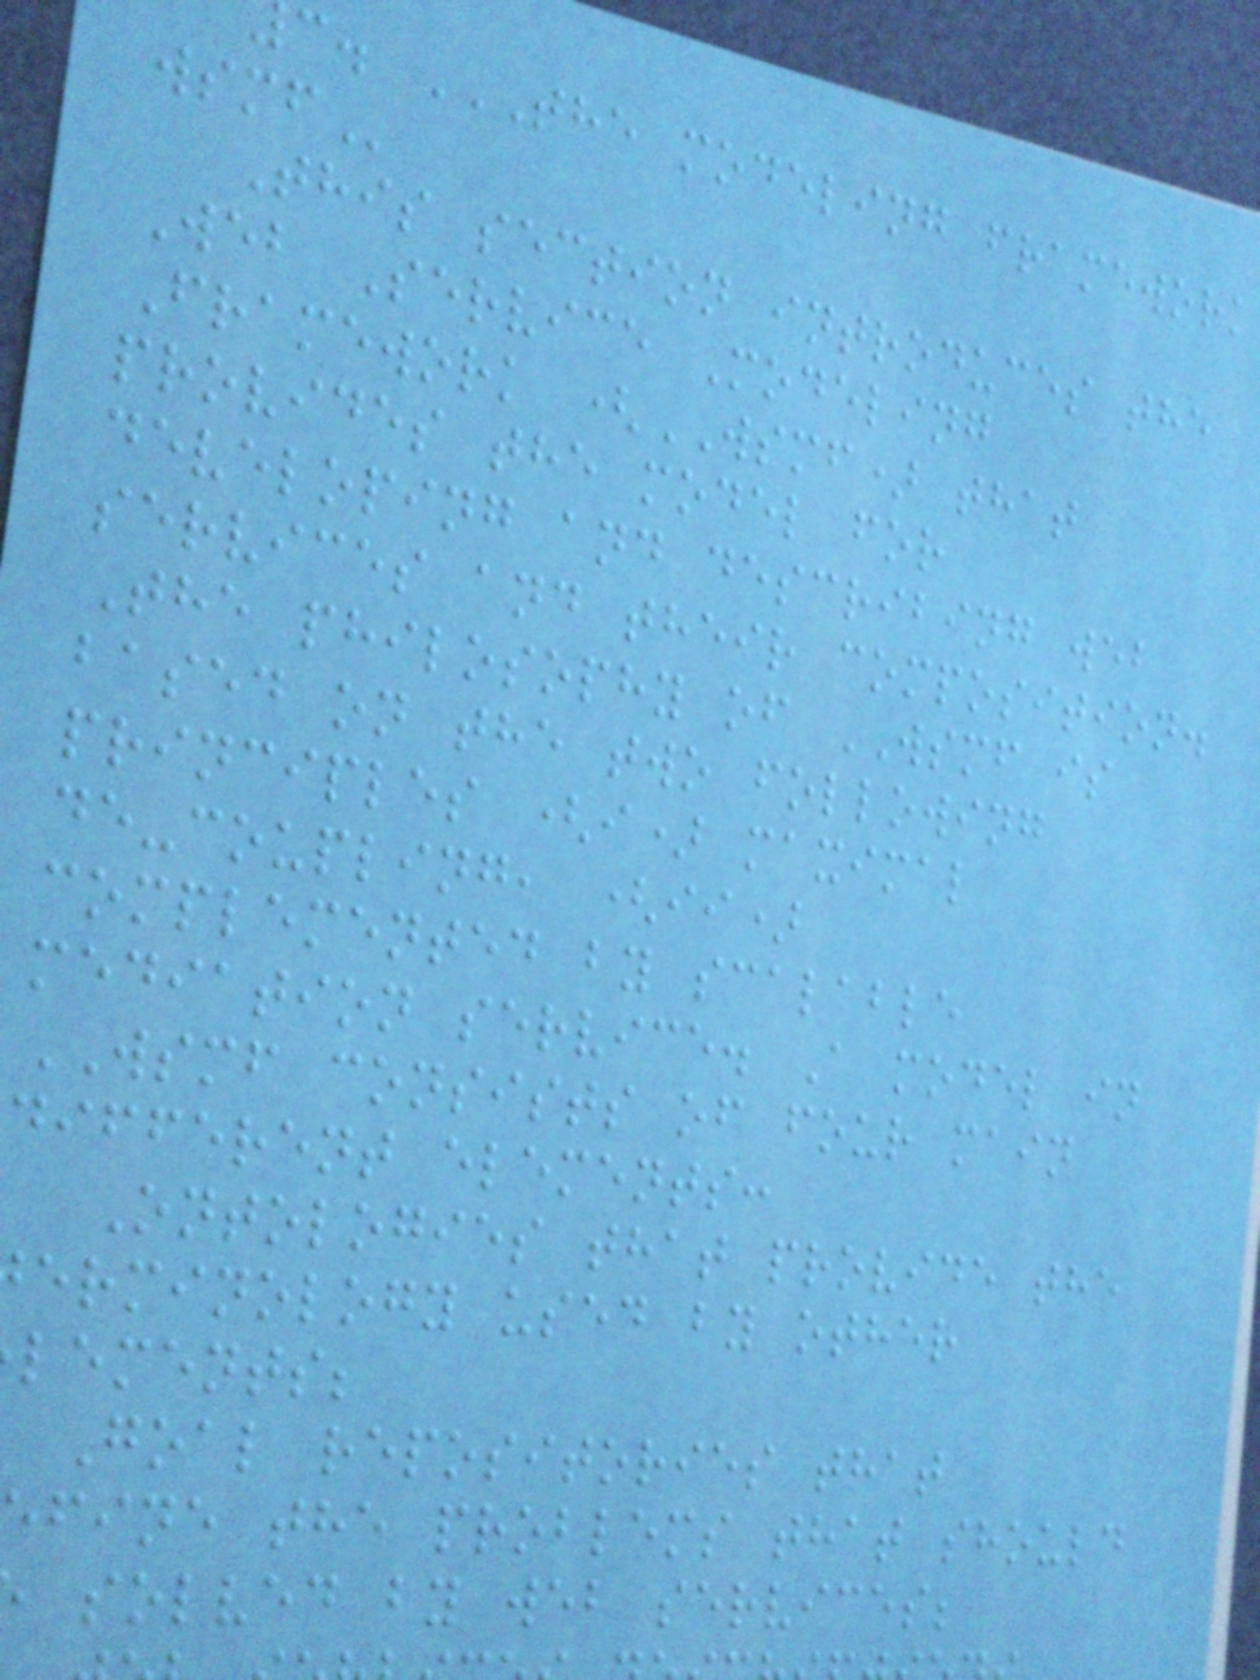This section introduces the
Web Service Modeling
Framework (WSMF) that
provides the model for
developing and describing web
services and their composition.
The philosophy of WSMF is
based on the two following
principles (i) maximal
de-coupling, (ii)
complemented by scalable
mediation service. A model in
WSMF consists of four main
different elements:
Ontologies that provide the
erminology used by other
lements;
Goal repositories that
fine the problems that should
solved by web services;
